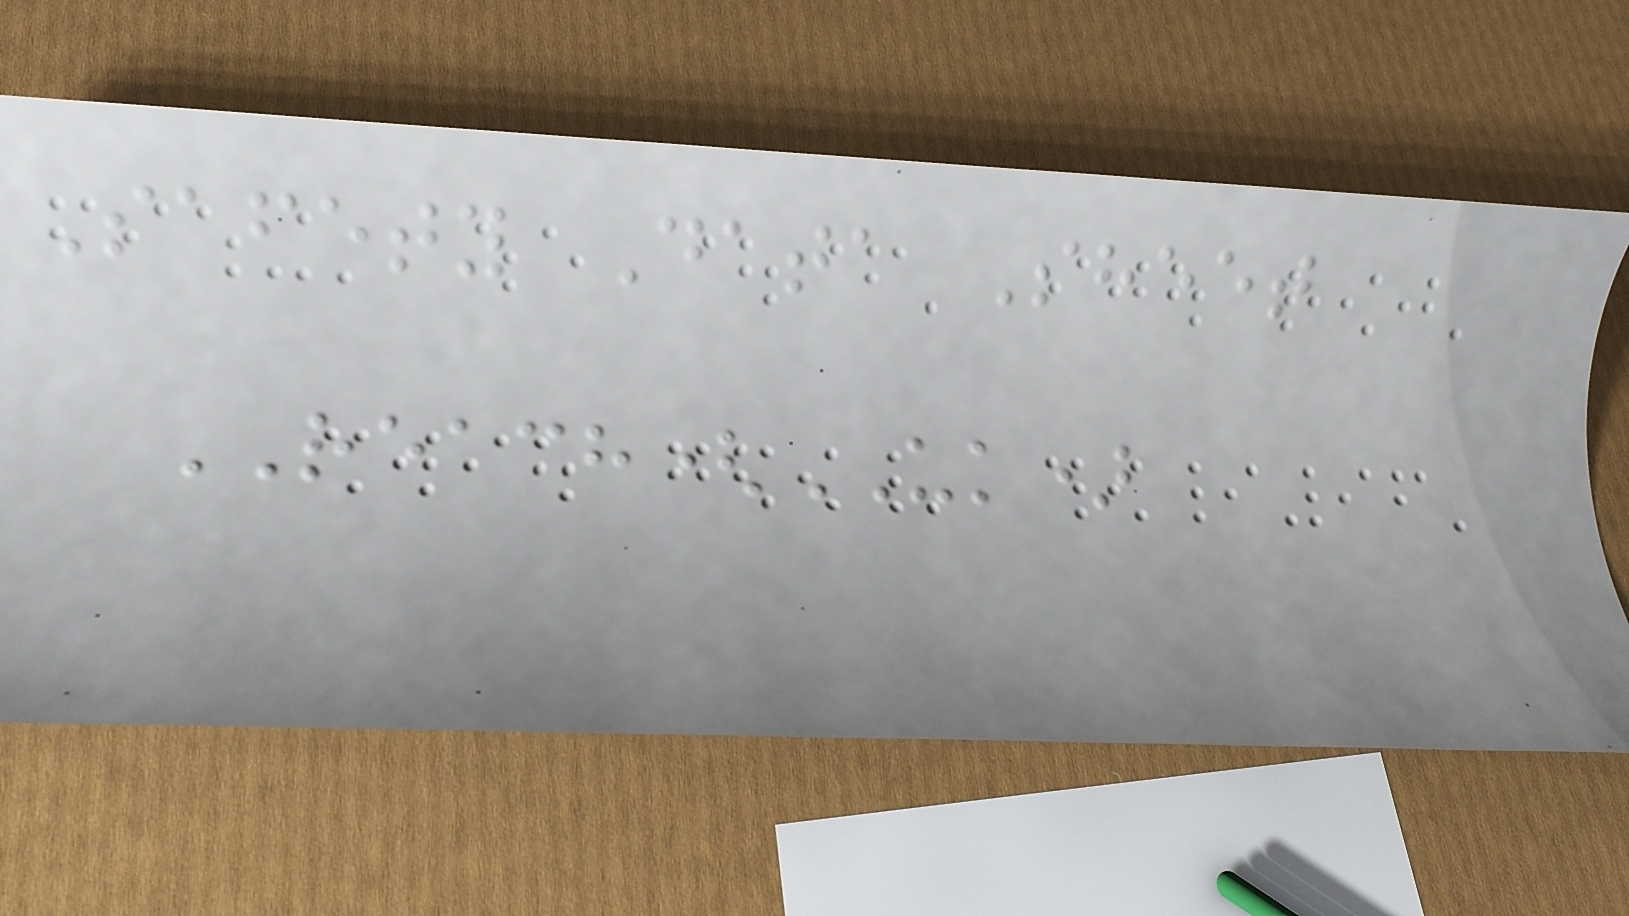Safety Data Sheet
REACH(UK)
